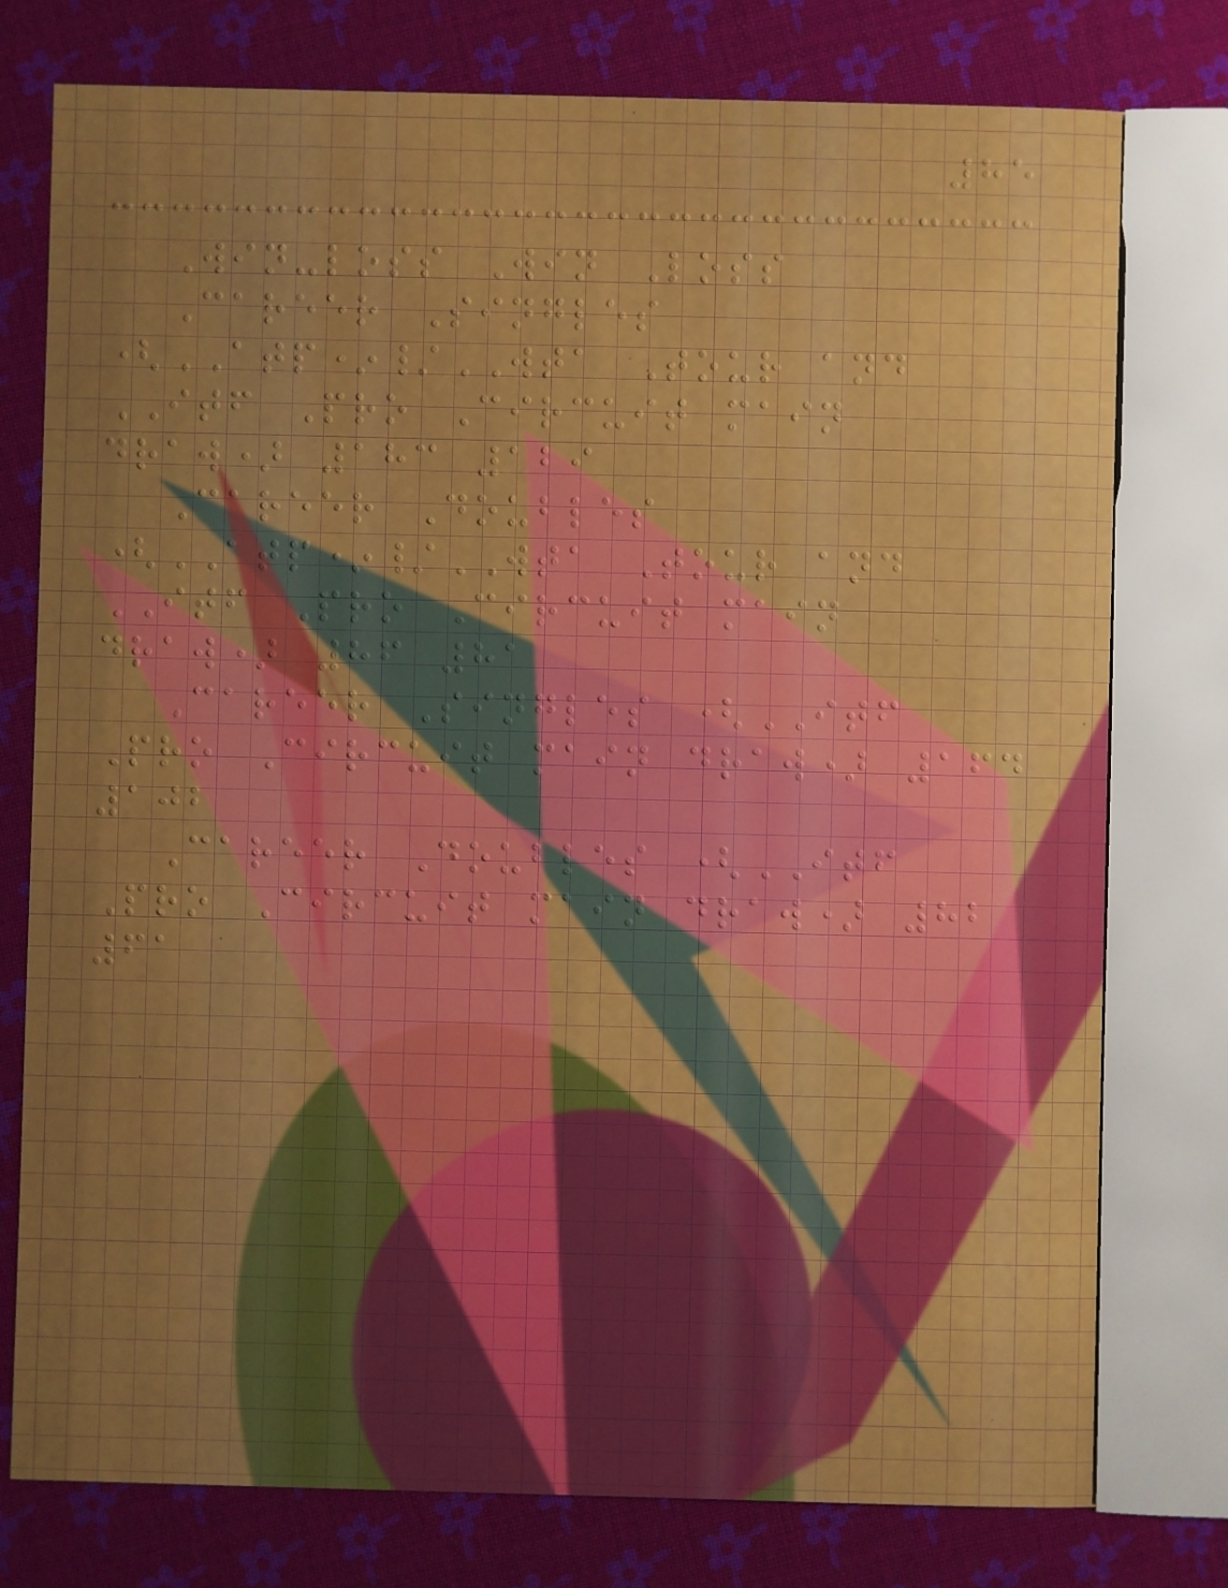85
Win-loss Win Loss
Career Singles
(ATP*/WTA Tour and
ITF Pro Circuit main
draw) 183 129
Career Doubles
(ATP*/WTA Tour and
ITF Pro Circuit main
draw) 86 81
Career Singles (ITF
Pro Circuit main draw) 164
102
Career Doubles (ITF
Pro Circuit main draw) 82
61
